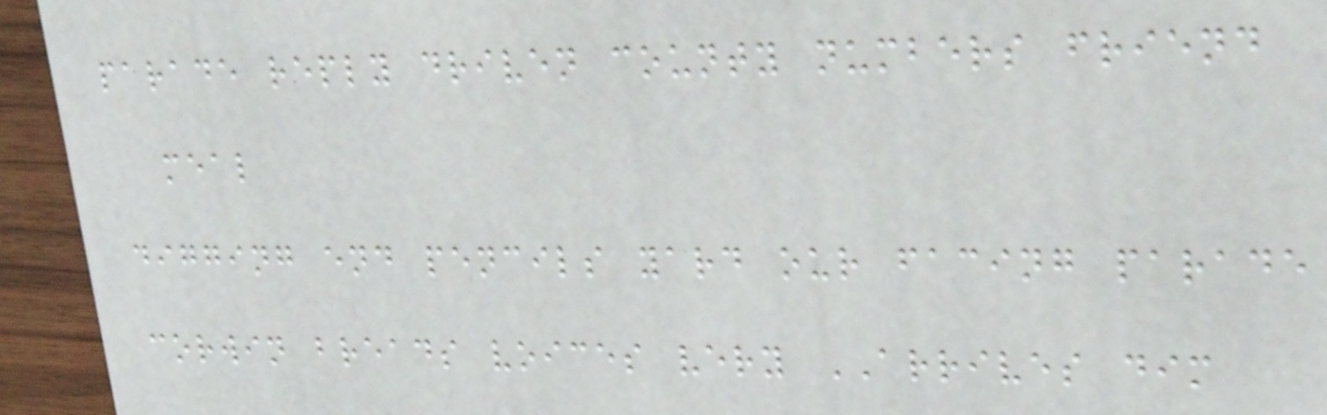parade reply driven county numbers friend
meal
digging end pencils yard our facing parade
corwin breads voices very ARRIVES dim
